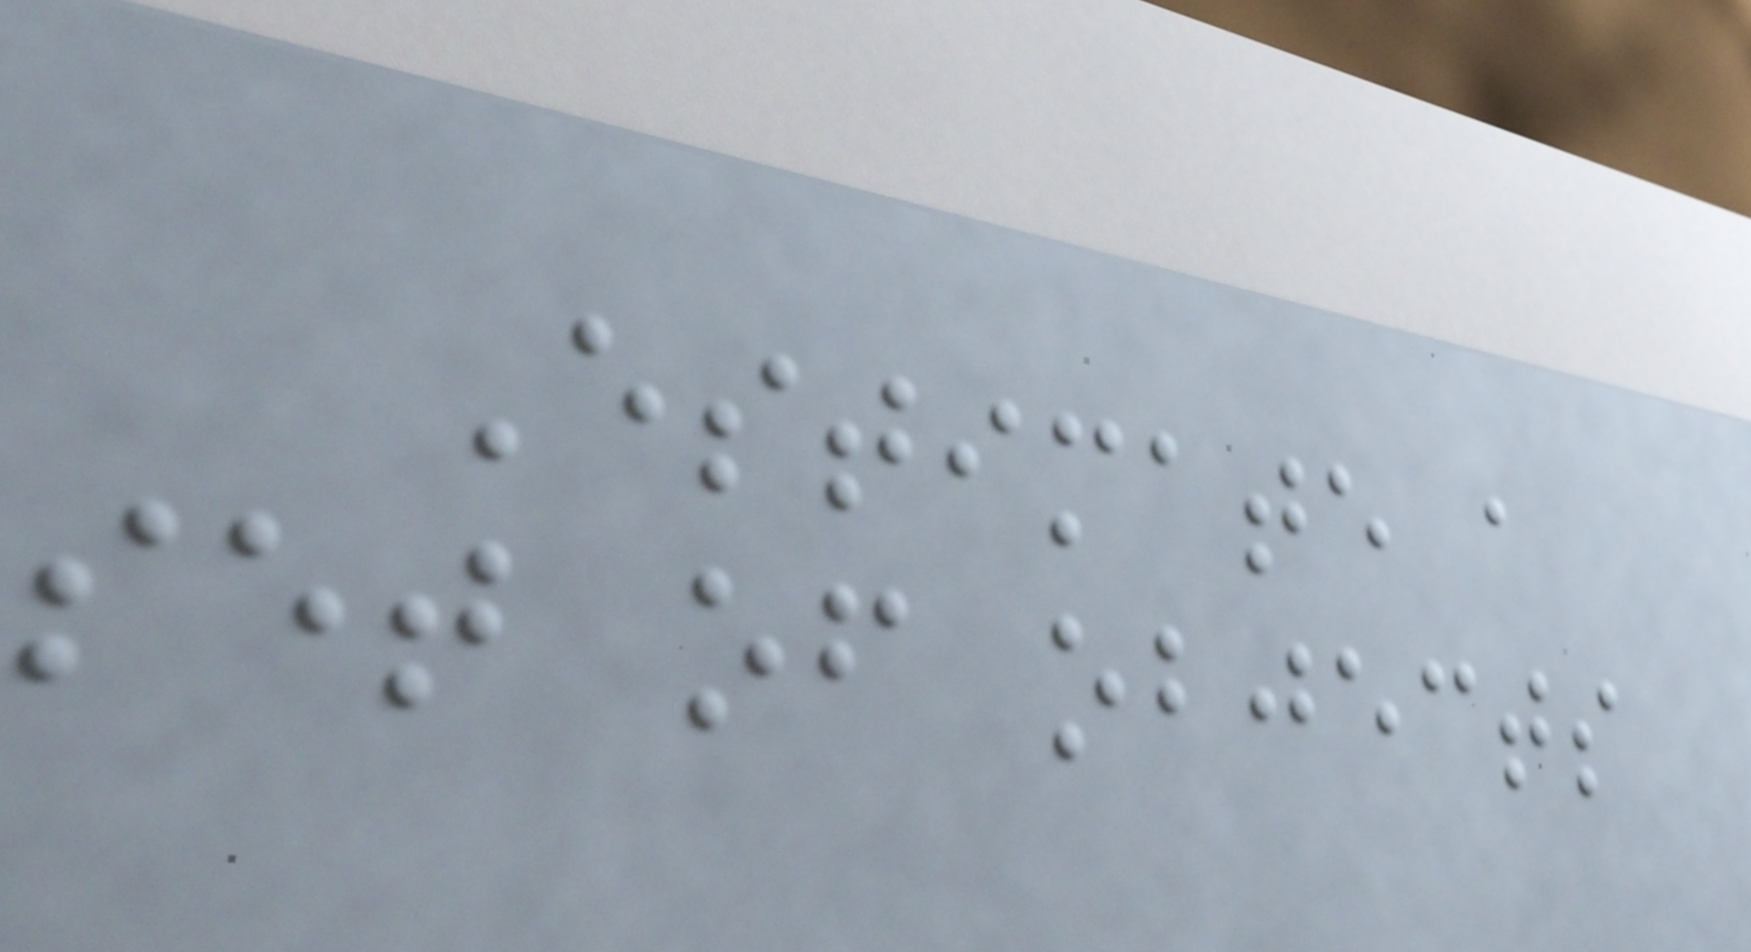Estimate a
set of objects
